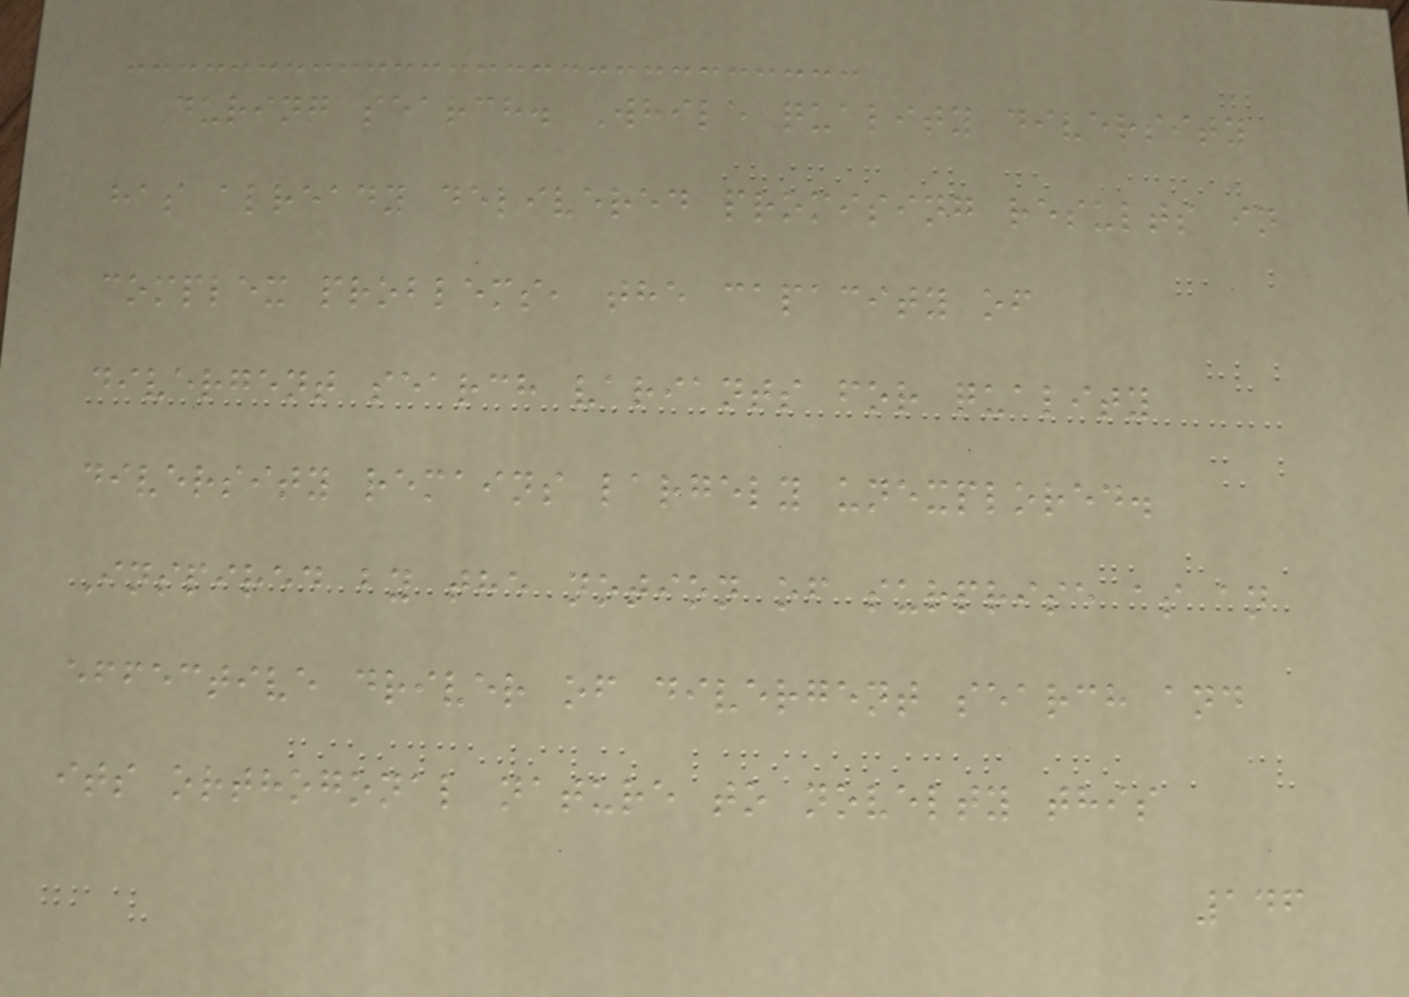during search. While quality diversity
has already delivered promising results in
complex problems, the capacity of
divergent search variants for quality
diversity remains largely unexplored.
Inspired by the notion of surprise as an
effective driver of divergent search and
its orthogonal nature to novelty this
146
